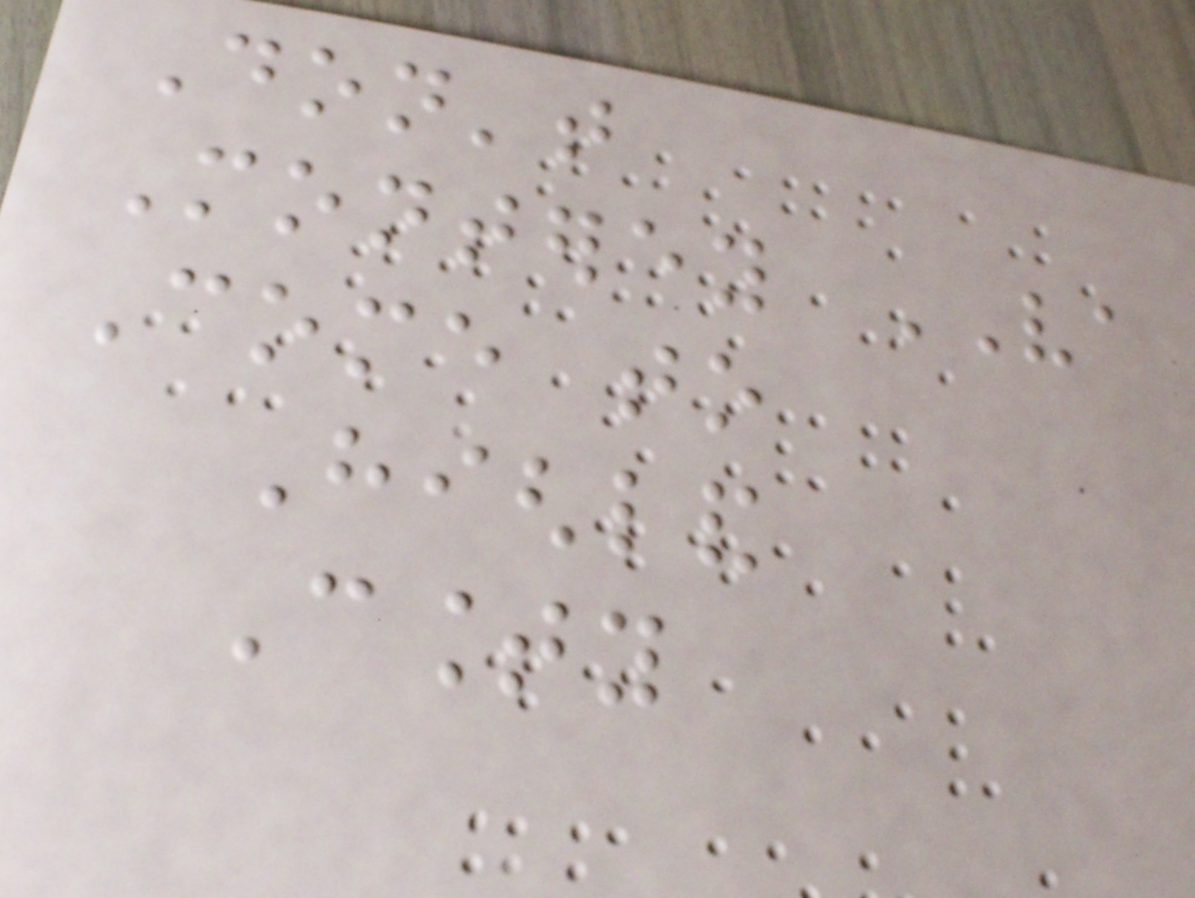Don't
Monterey VA
Come to
Highland
County
